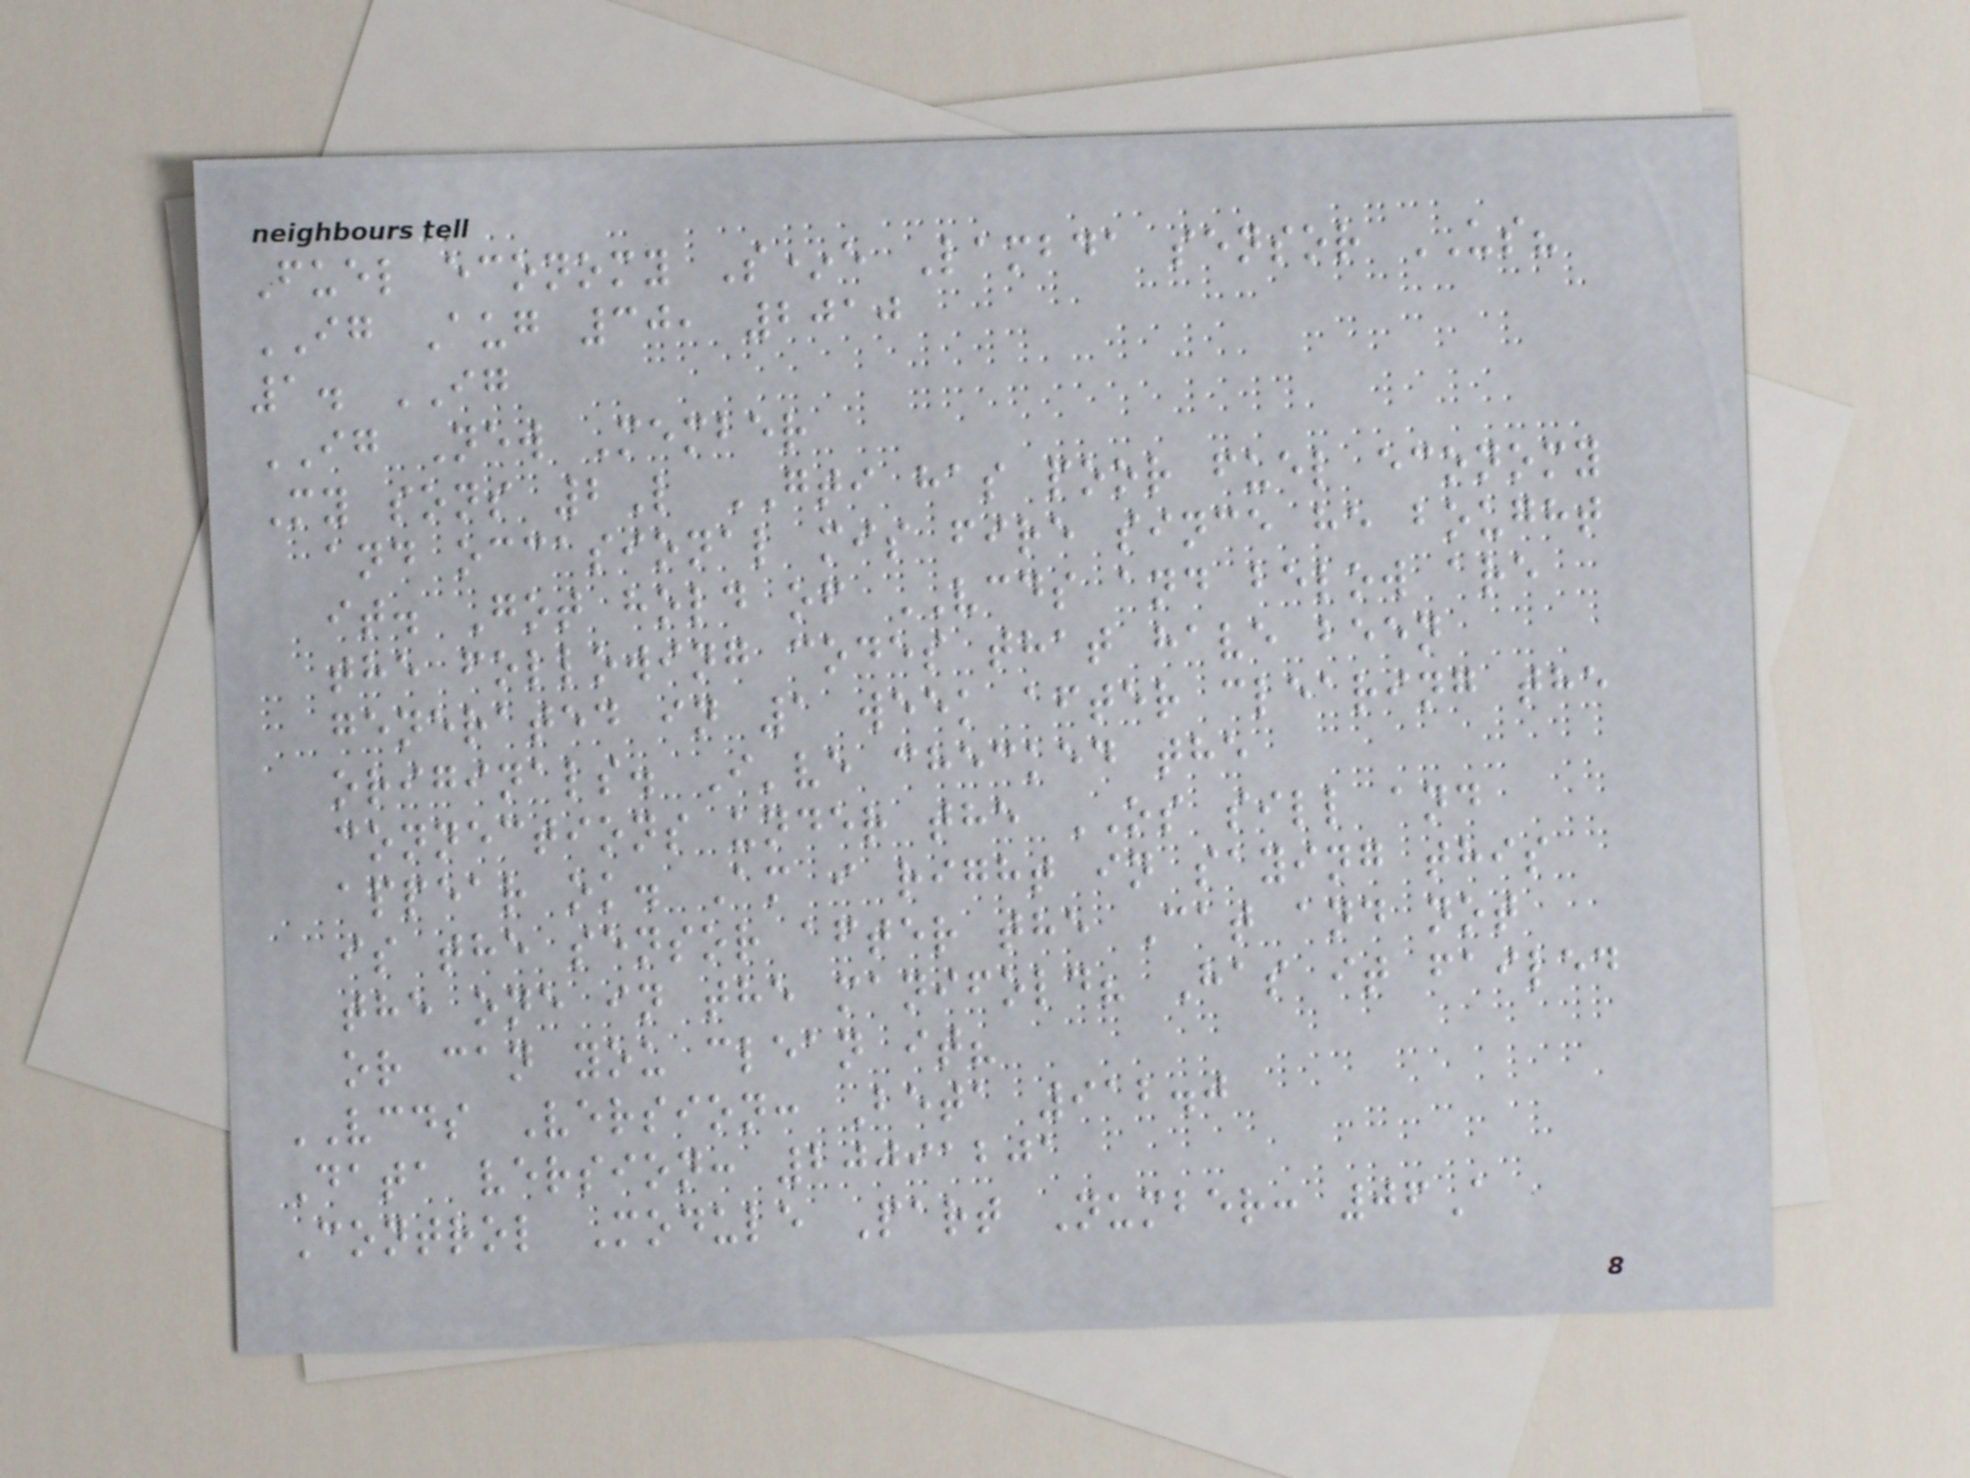Fuel economy S*e Lambda sensor US?
IG Aug 30, 2010
1. IG
IG New Member
My sons 2L GTI has poor fuel economy
and occasional mis fire since he bought
it. Got hold of VCDS and below are
the following codes that have been
generated in 1 week after clearing the
originals. I've checked the
connections under the OS sill and
appear ok. Am i right in saying this
is the sensor after the Cat and not
the one in the manifold? Has it failed
or can you clean it?
VCDS Version: Beta 912.0
Data version: 20091201
Control Module Part Number: 06A
